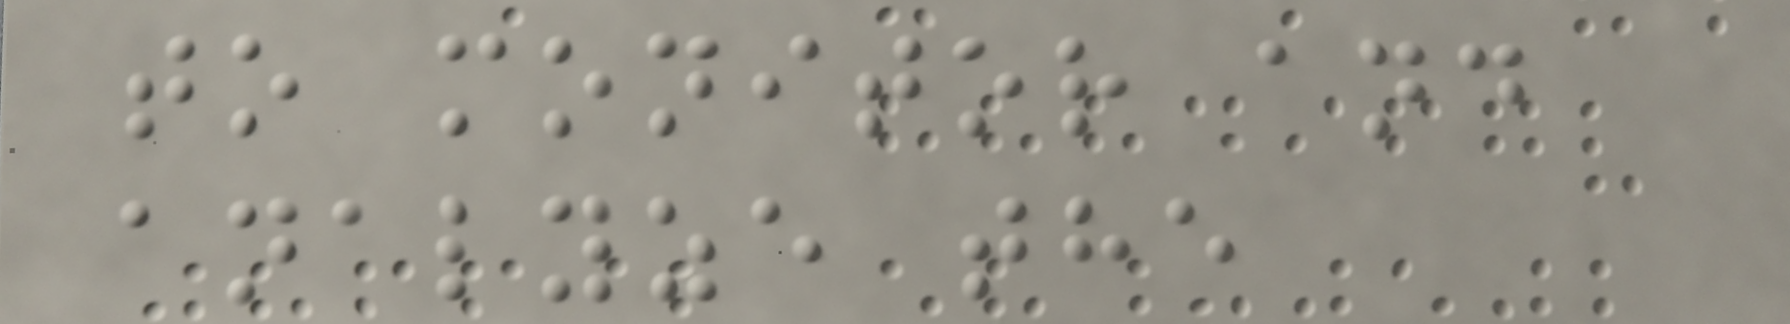to monitor and
analyze the
